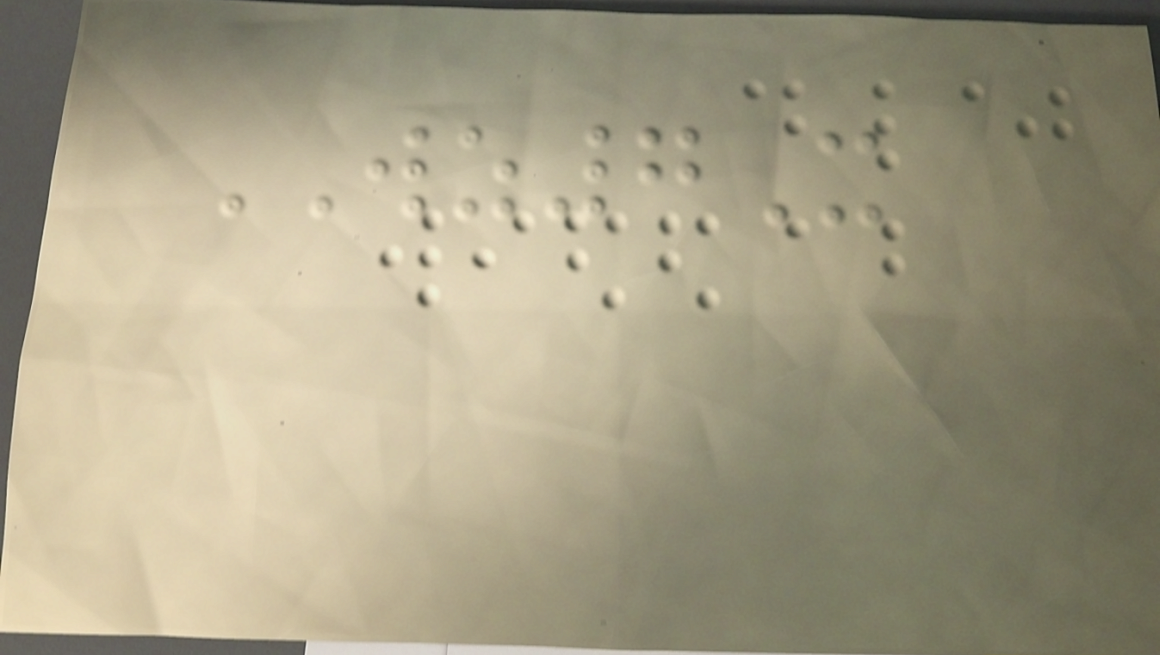WZ7X
